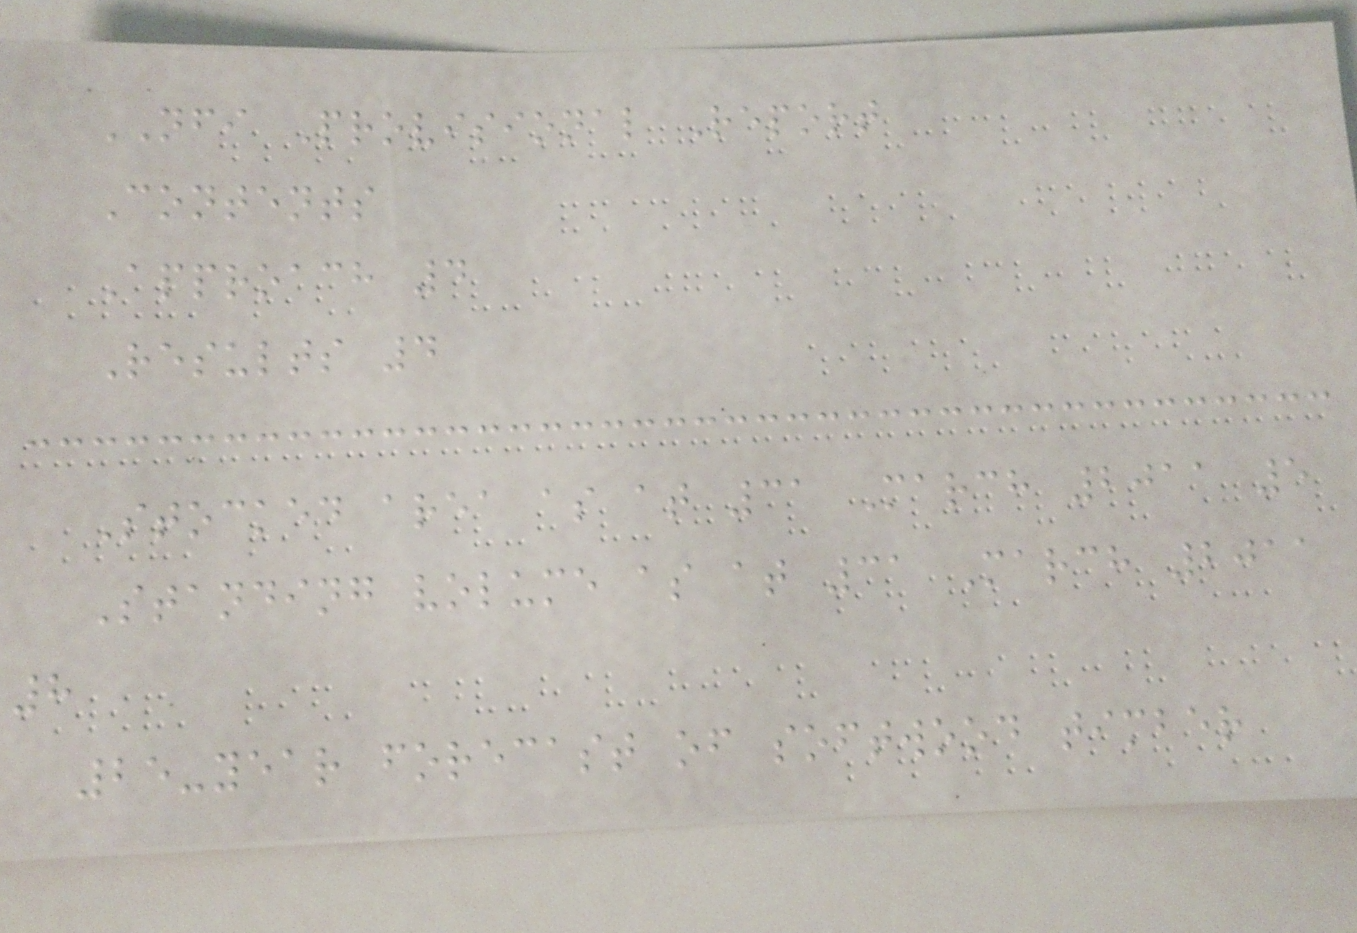NFI Provisional Report
Contents
Approach 4
Results 4
Stocked area as at 31 March 2011 5
Standing volume as at 31 March 2011
8
25-year forecast of softwood timber
